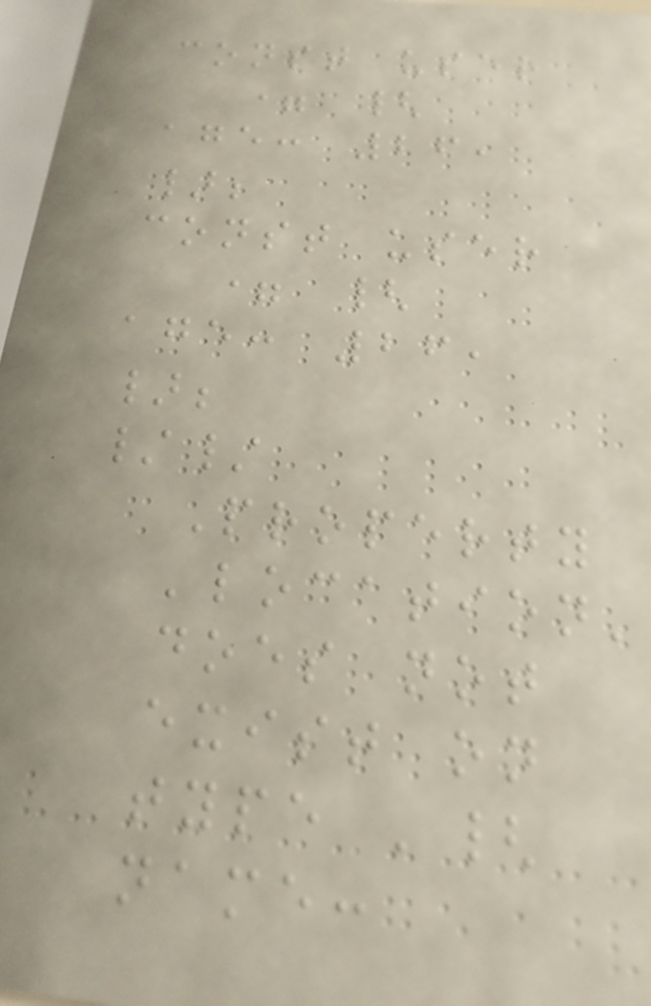const user
= {
age: 26,
};
const user
= {
age: 26,
};
//
Property
'location'
does not
exist on
type '{
name:
